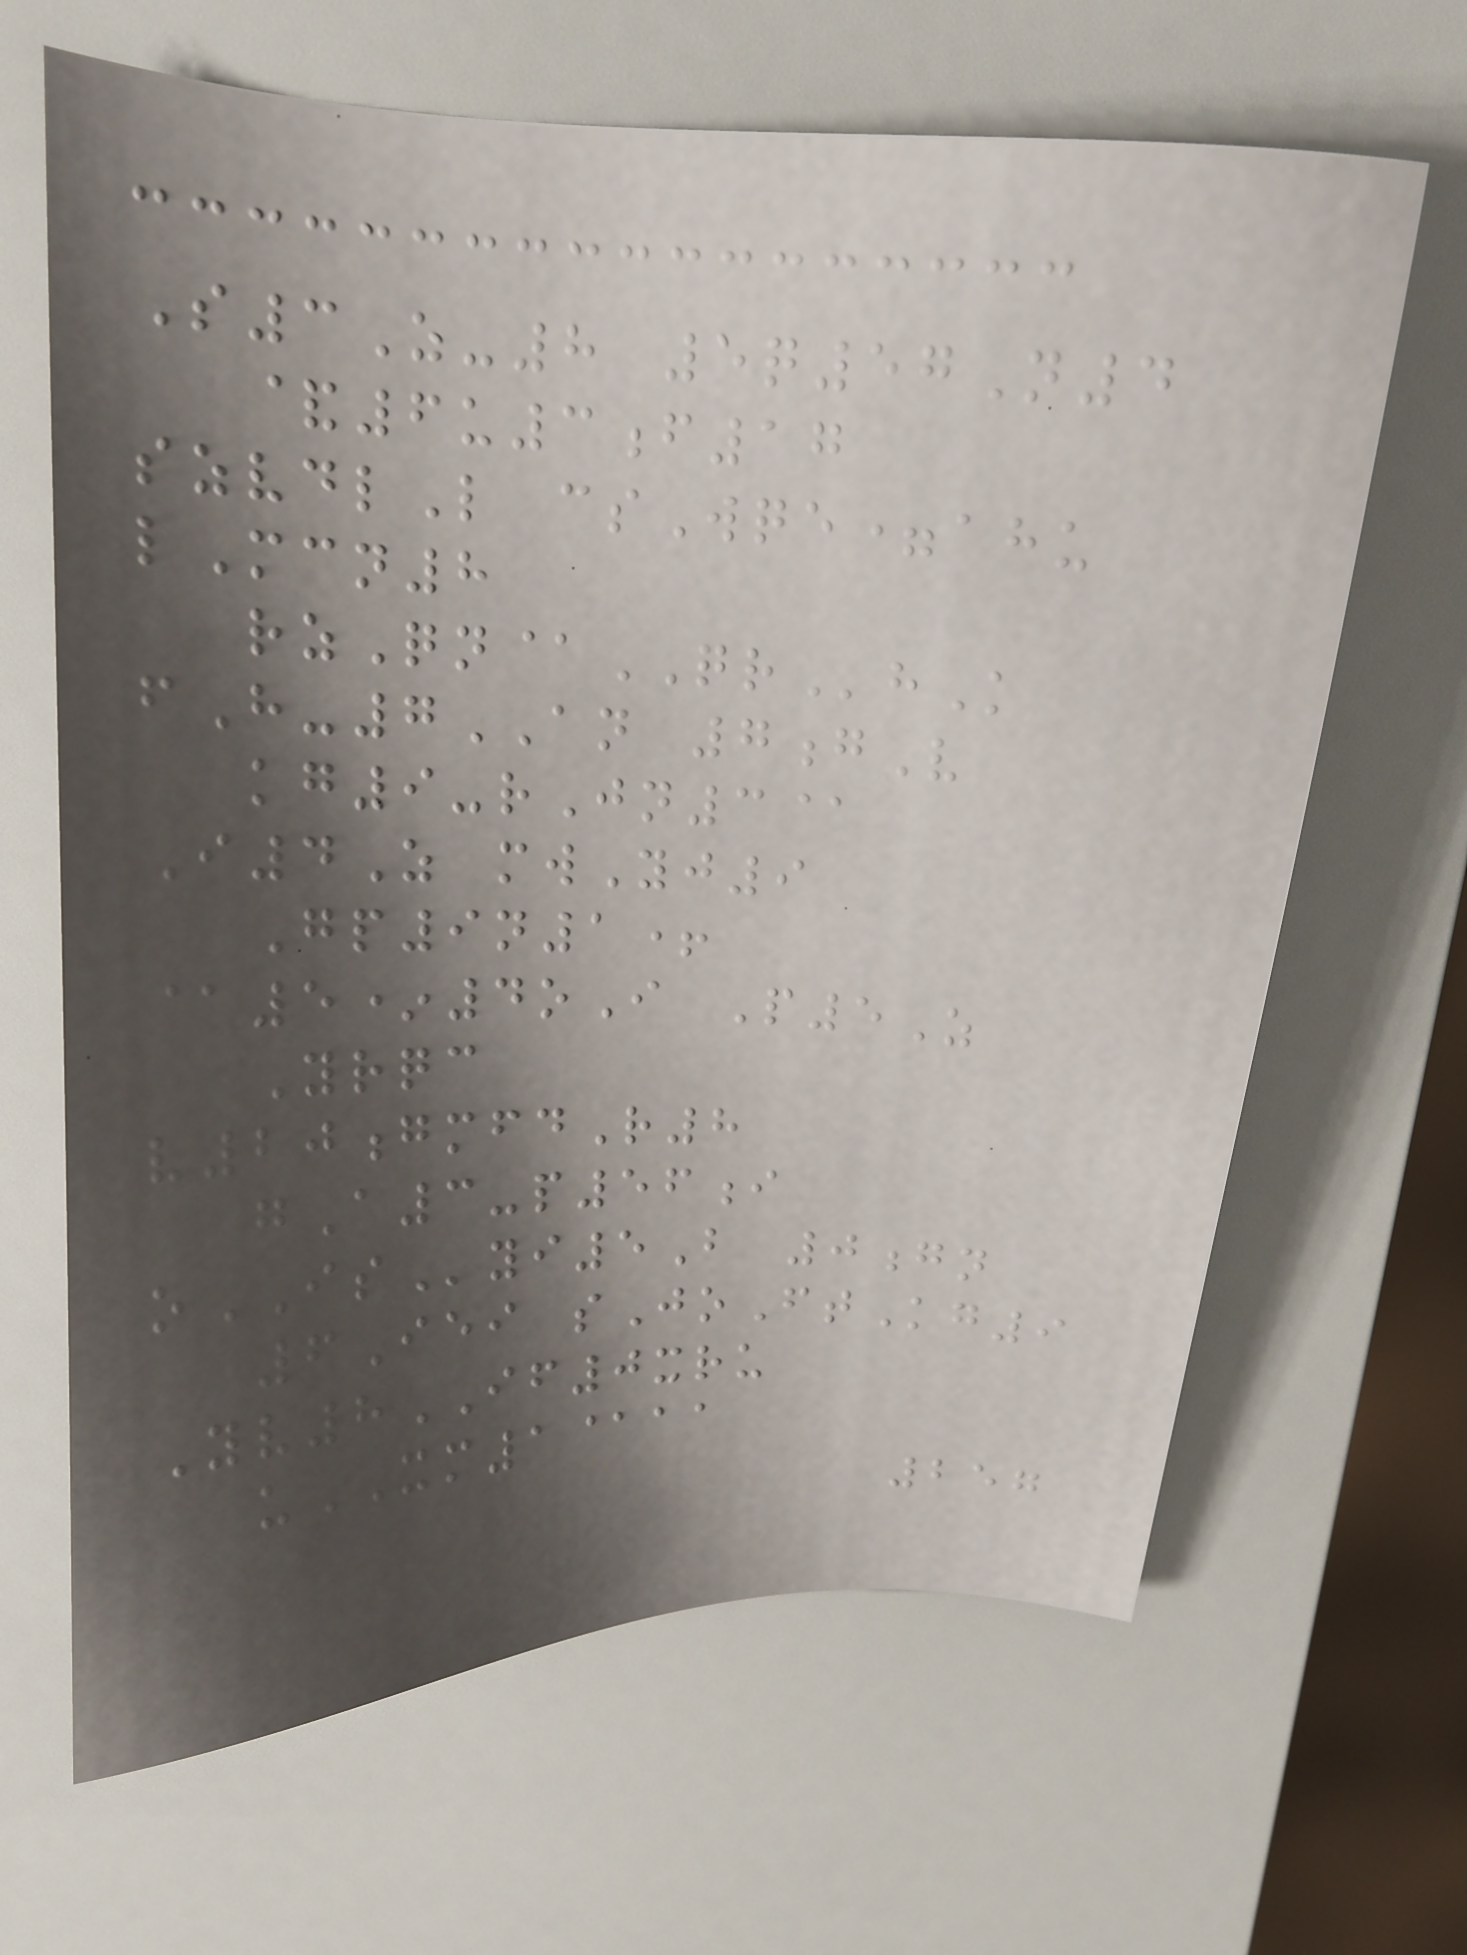S3Z-8 5q57N4
&6u3f17
szvdlL csWqe=ahu
lMcn8
rzQn@QRhK
fH-7AN 7gV
kg9-rJn3@
I4Z mwYj9
Gp9n1+
@5*4oI P5Z
Yrqc
v20gmfdR8
gA3-p56i
oISyi5B 0gn
6Iei sJoFtKg9
Yv8IF0xru
uXM1@aa
257
